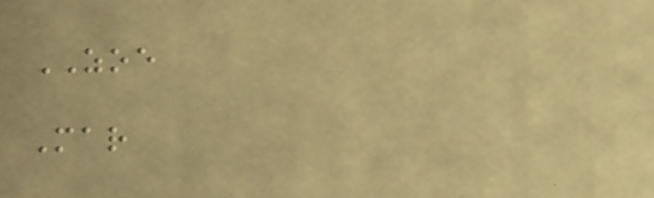ZOE
Mar
